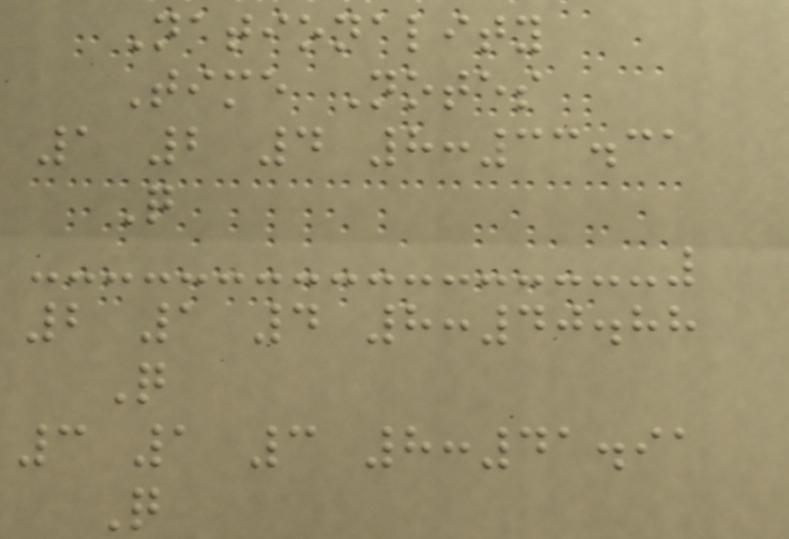Nationality
Time Notes
1 2 4 8:33.31
Q
2 1 4 8:40.88
Q
3 1 3 8:41.91
Q
